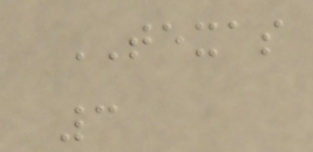TEXAS
3
